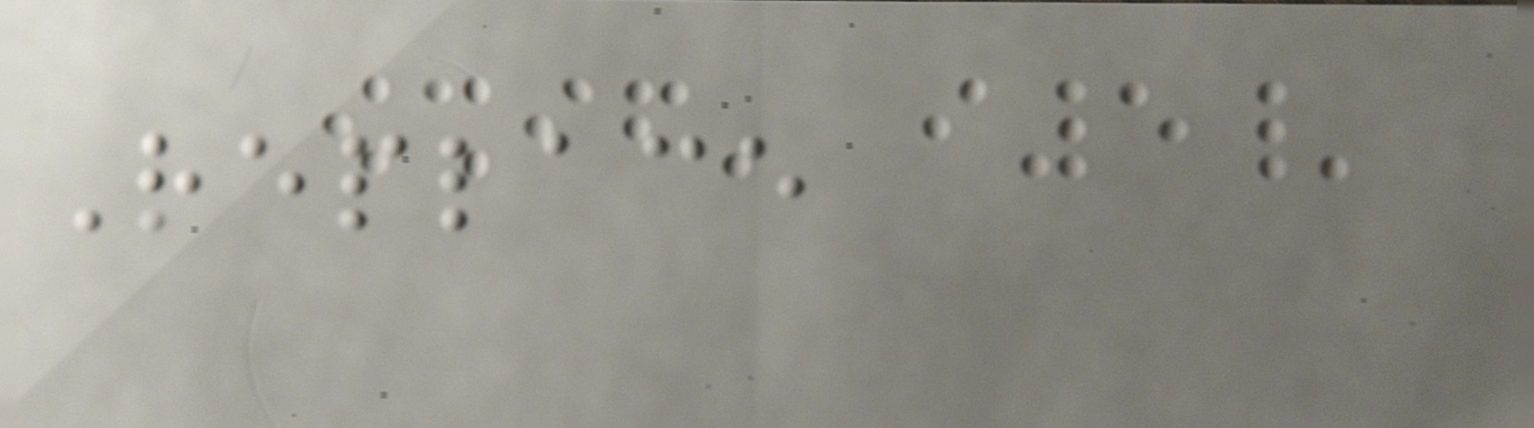Replace
